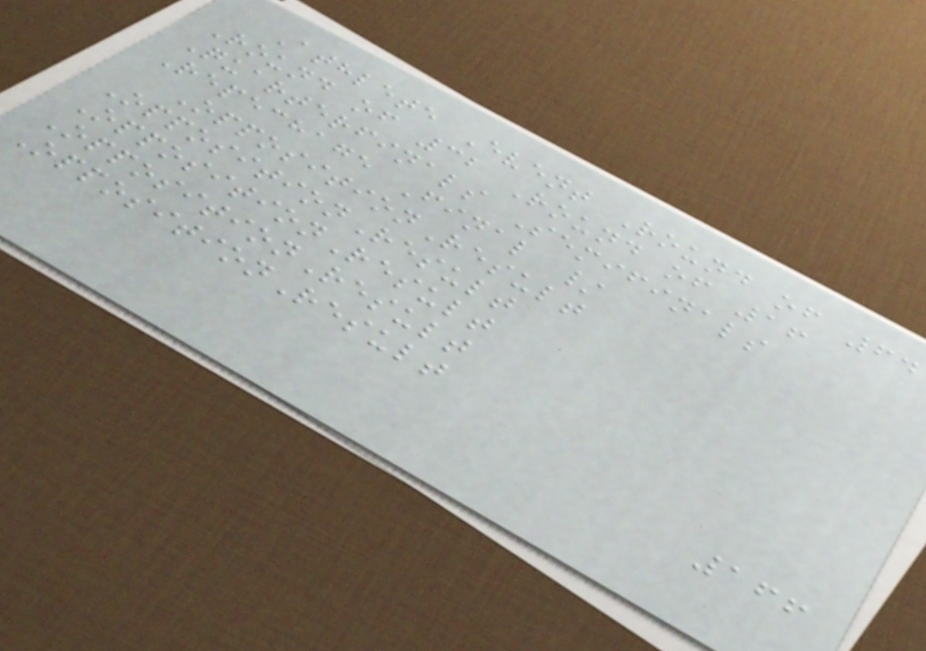Athlete Event Round of 64
Round of 32 Round of 16
Quarterfinals Semifinals
Repechage Final /
OppositionResult
OppositionResult
OppositionResult
OppositionResult
OppositionResult
166
